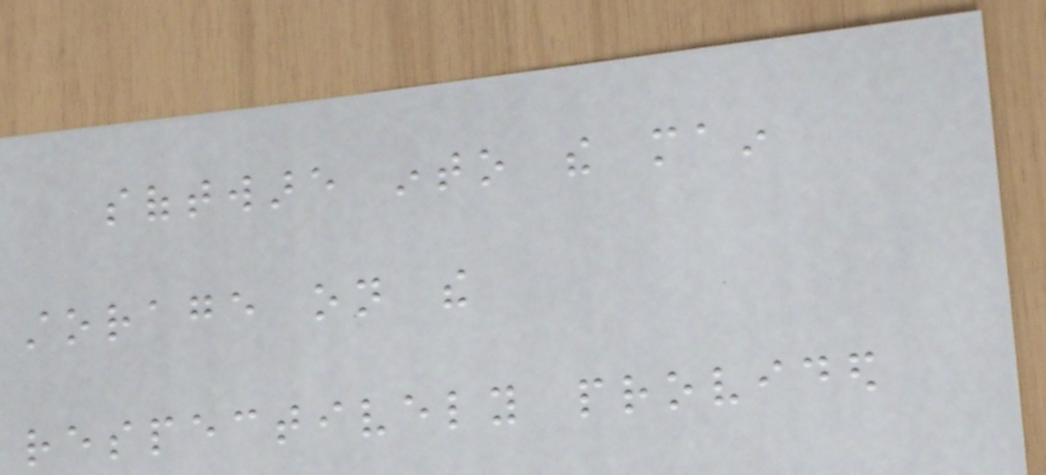software into the main
storage on the
respectively provided
